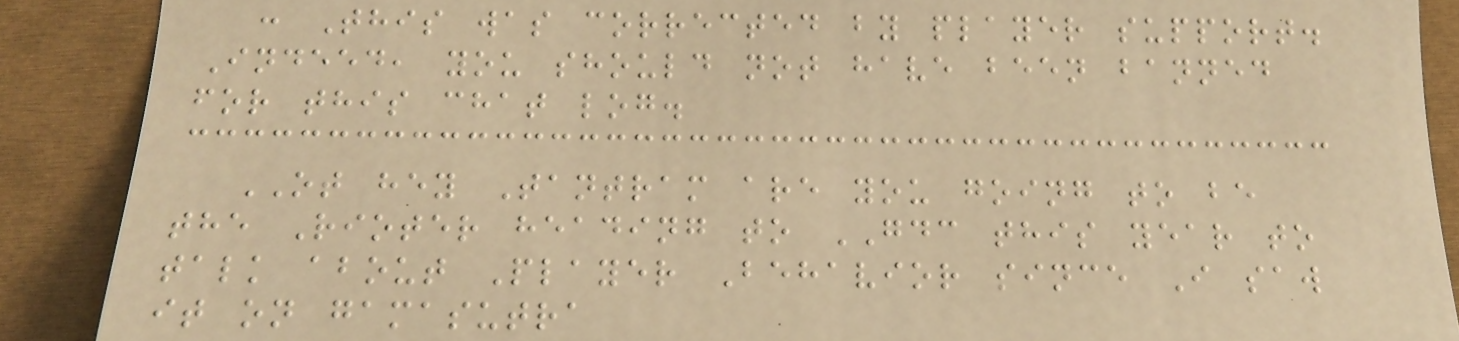: This was corrected by player support.
Indeed, you should not have been banned
for this chat log.
OT hey Tantram are you going to be
the Rioter heading to GDC this year to
talk about Player Behavior since I saw
it on gamasutra
